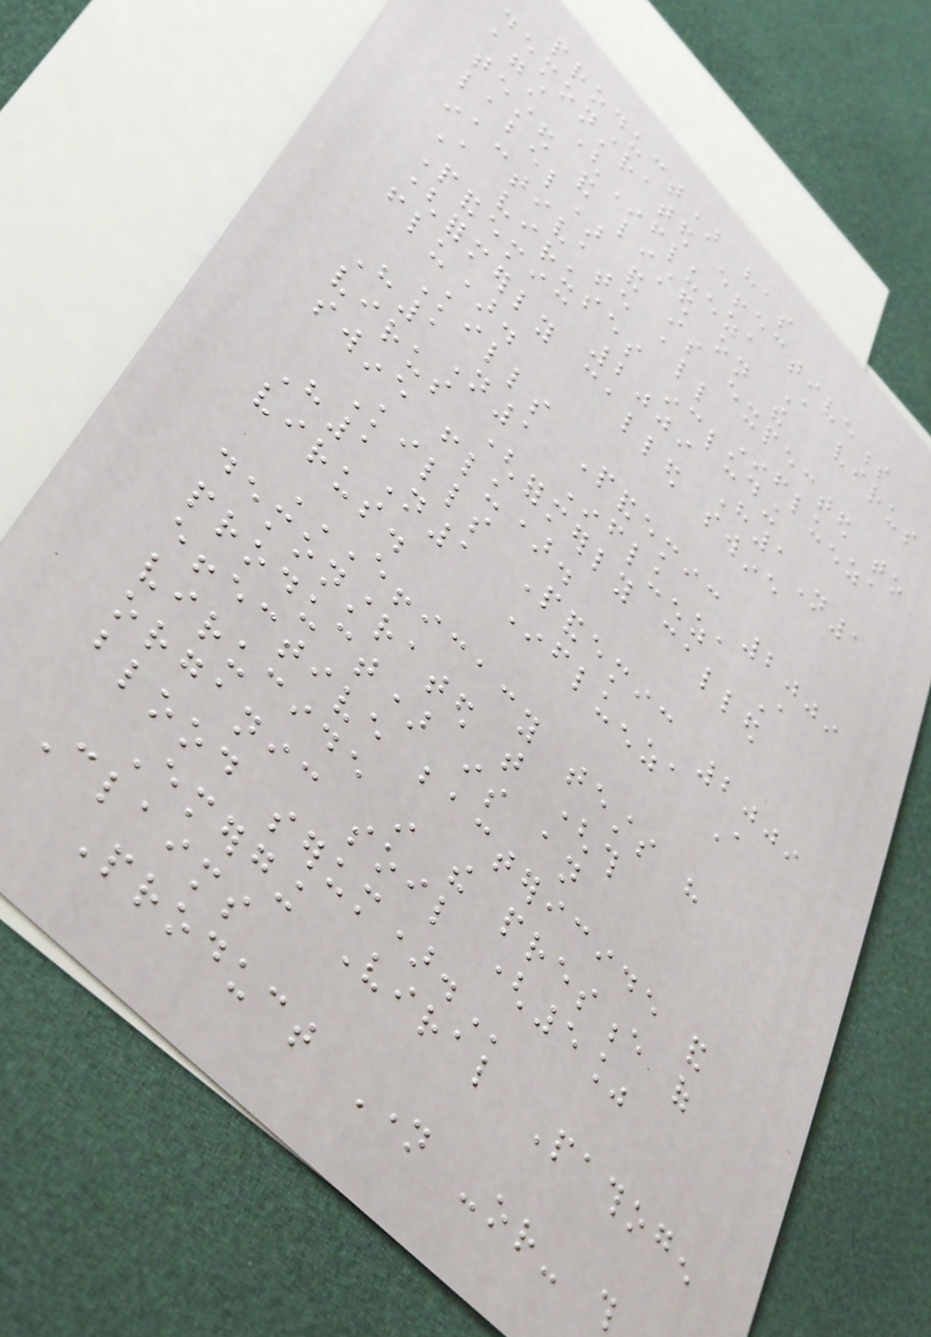product) has
demonstrated effectiveness
against (Influenza A virus
tested and listed on the
label) and is expected to
inactivate all Influenza
A viruses including
Pandemic 2009 H1N1
(formerly called swine
flu).
Kills Pandemic 2009
H1N1 Influenza A
virus (formerly called
swine flu).
Kills Pandemic 2009
H1N1 Influenza A
virus.
EFFICACY TESTS HAVE
DEMONSTRATED THAT (THIS
PRODUCT) IS AN
EFFECTIVE BACTERICIDE AND
VIRUCIDE IN THE PRESENCE OF
ORGANIC SOIL (5%
BLOOD SERUM).
Emerging Viral Pathogen
Claims
Product Name -or- this
